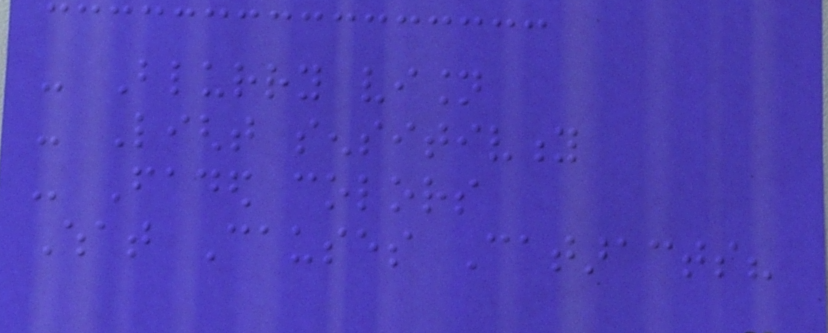- Blurry vision
- Light sensitivity
- Faded colors
What Causes Cataracts?
